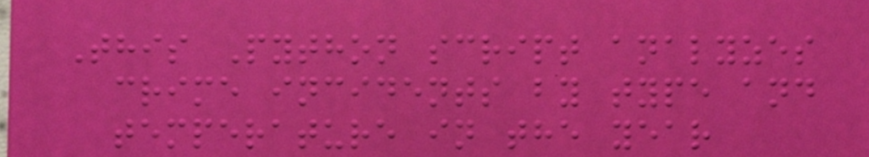This Python script analyzes
crime incidents by type and
temperature in the year
